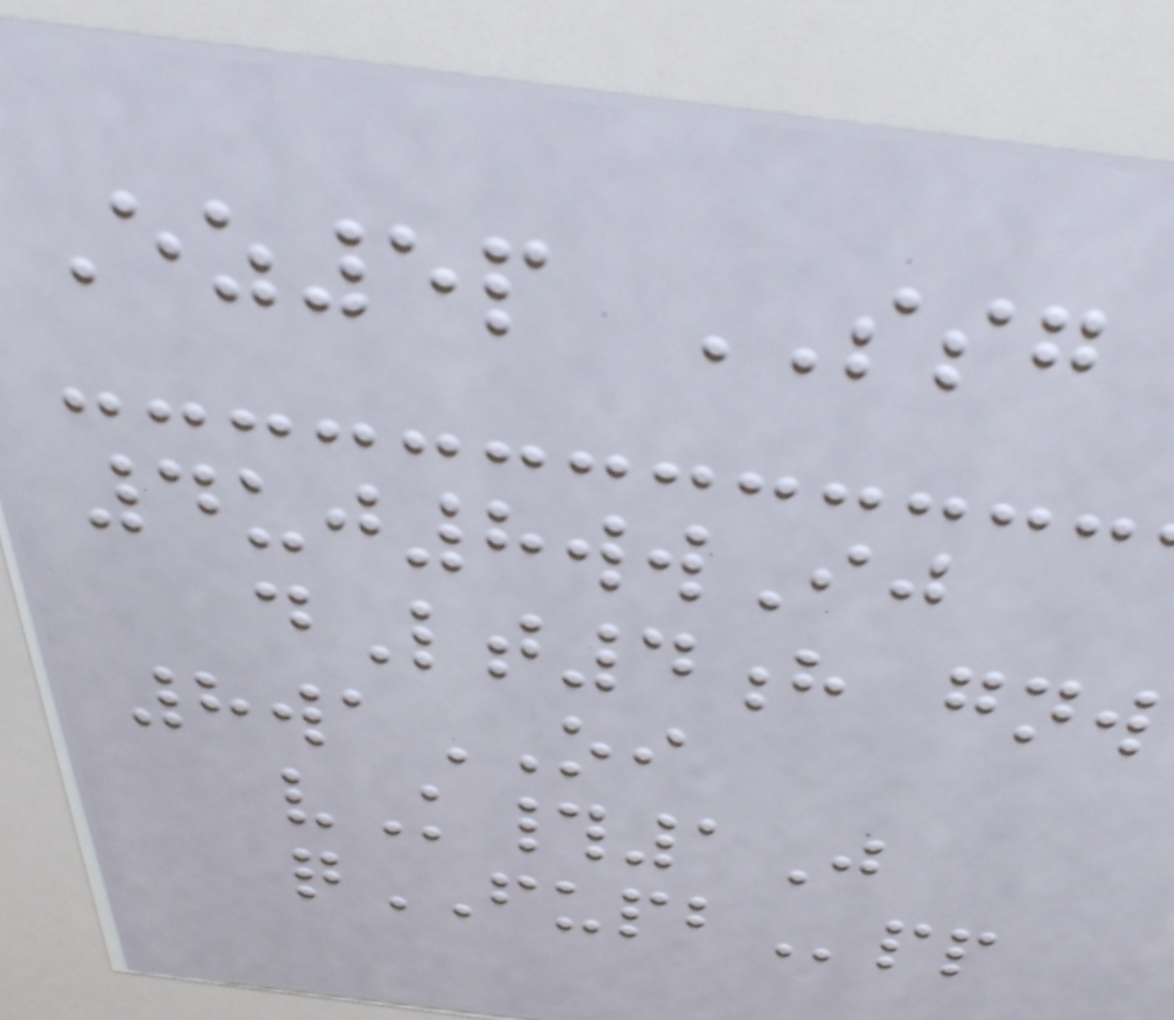Ez5p SSG
4uj8wwIj
dLt4h gnw
8waOI
vK#1J
qFUPBpp
